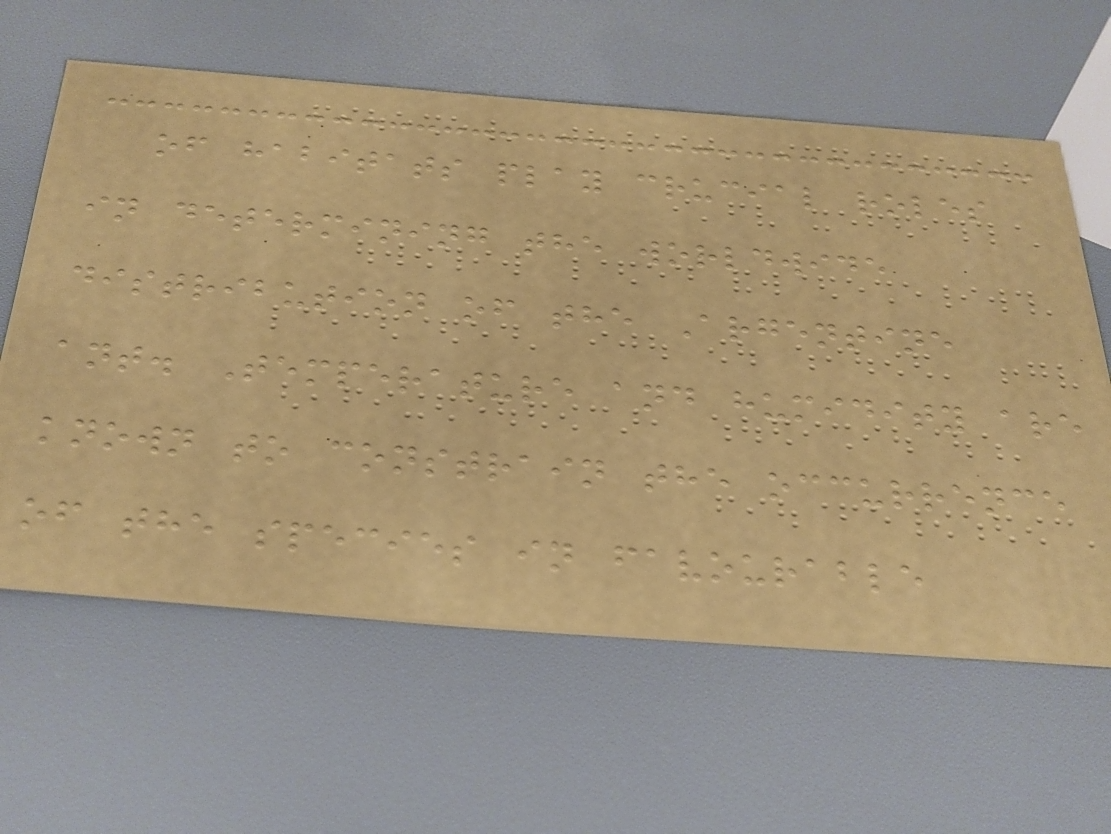of habitats play crucial roles
in determining the worldwide
distribution of the Argentine
ant. Temperature and humidity are
known to constrain the occurrence
of the species in favourable
